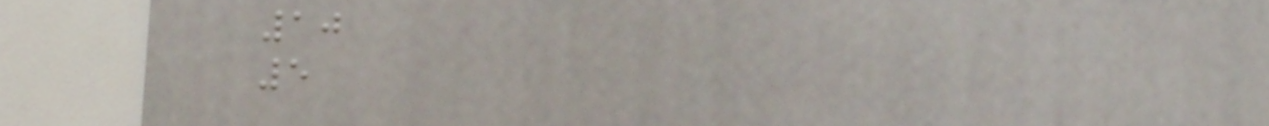10
5
